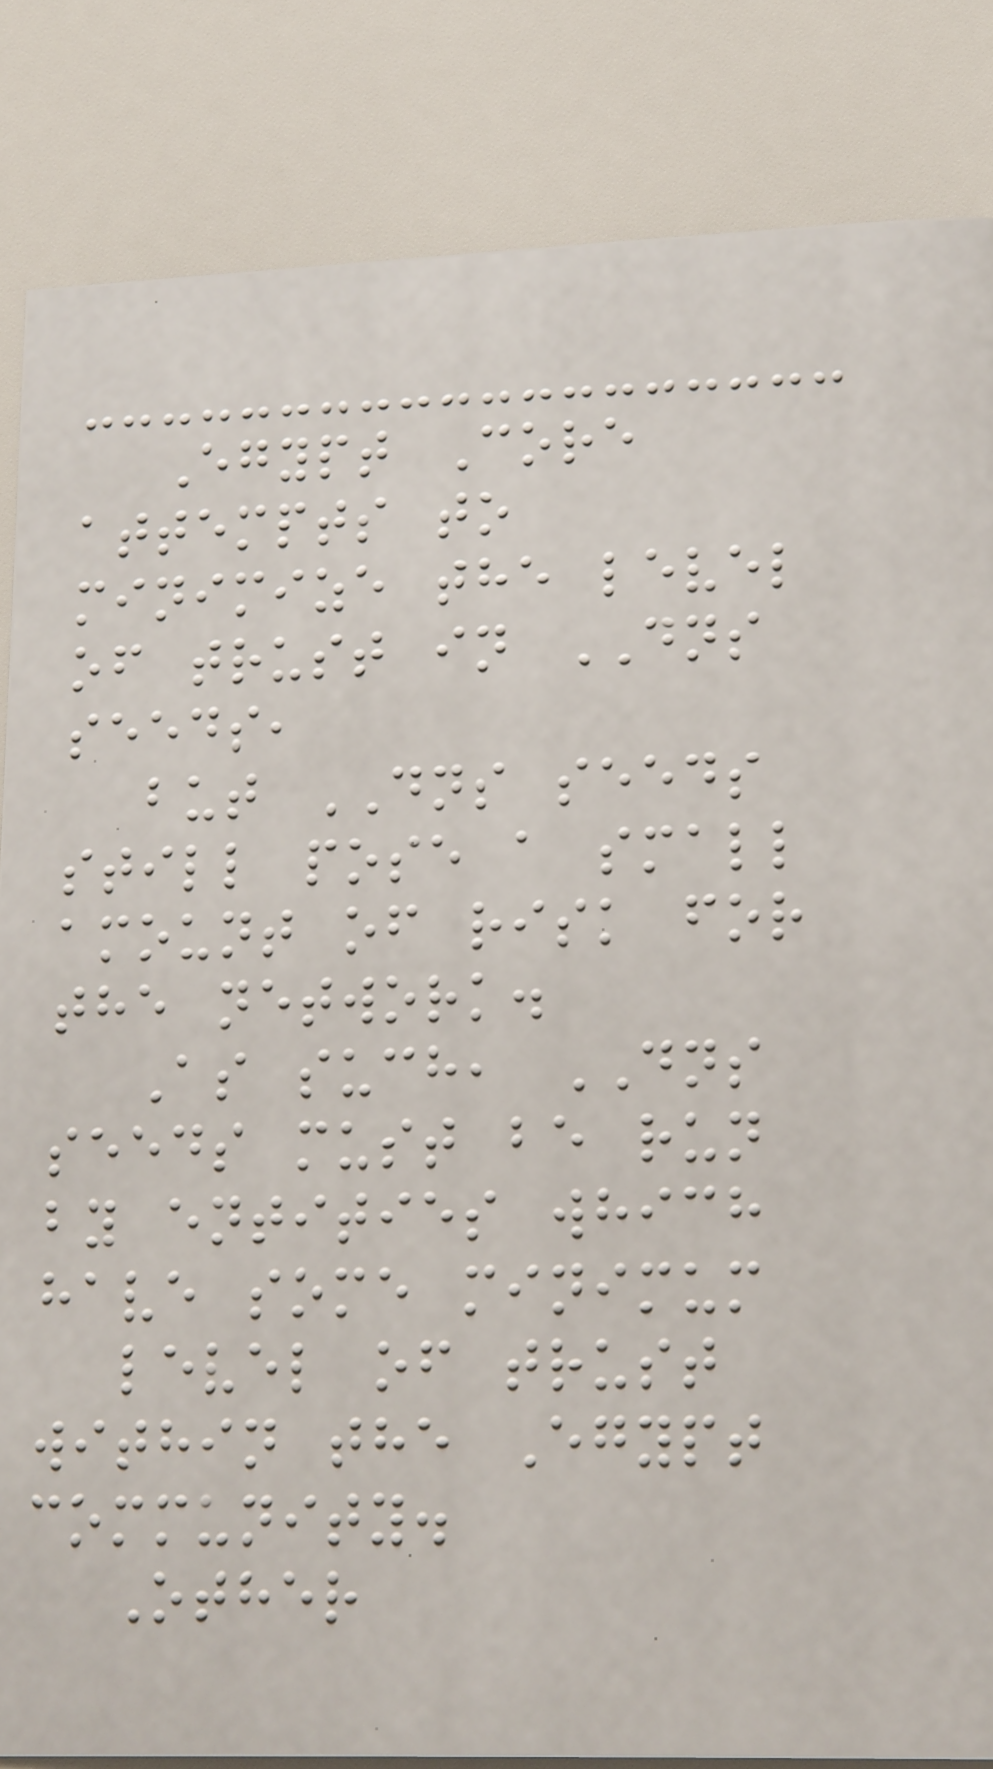Egypt Core
attempts to
minimize the level
of trust in DNS
seeds,
but DNS seeds
still pose a small
amount of risk for
the network.
As such, DNS
seeds must be run
by entities which
have some minimum
level of trust
within the Egypt
community.
Other
